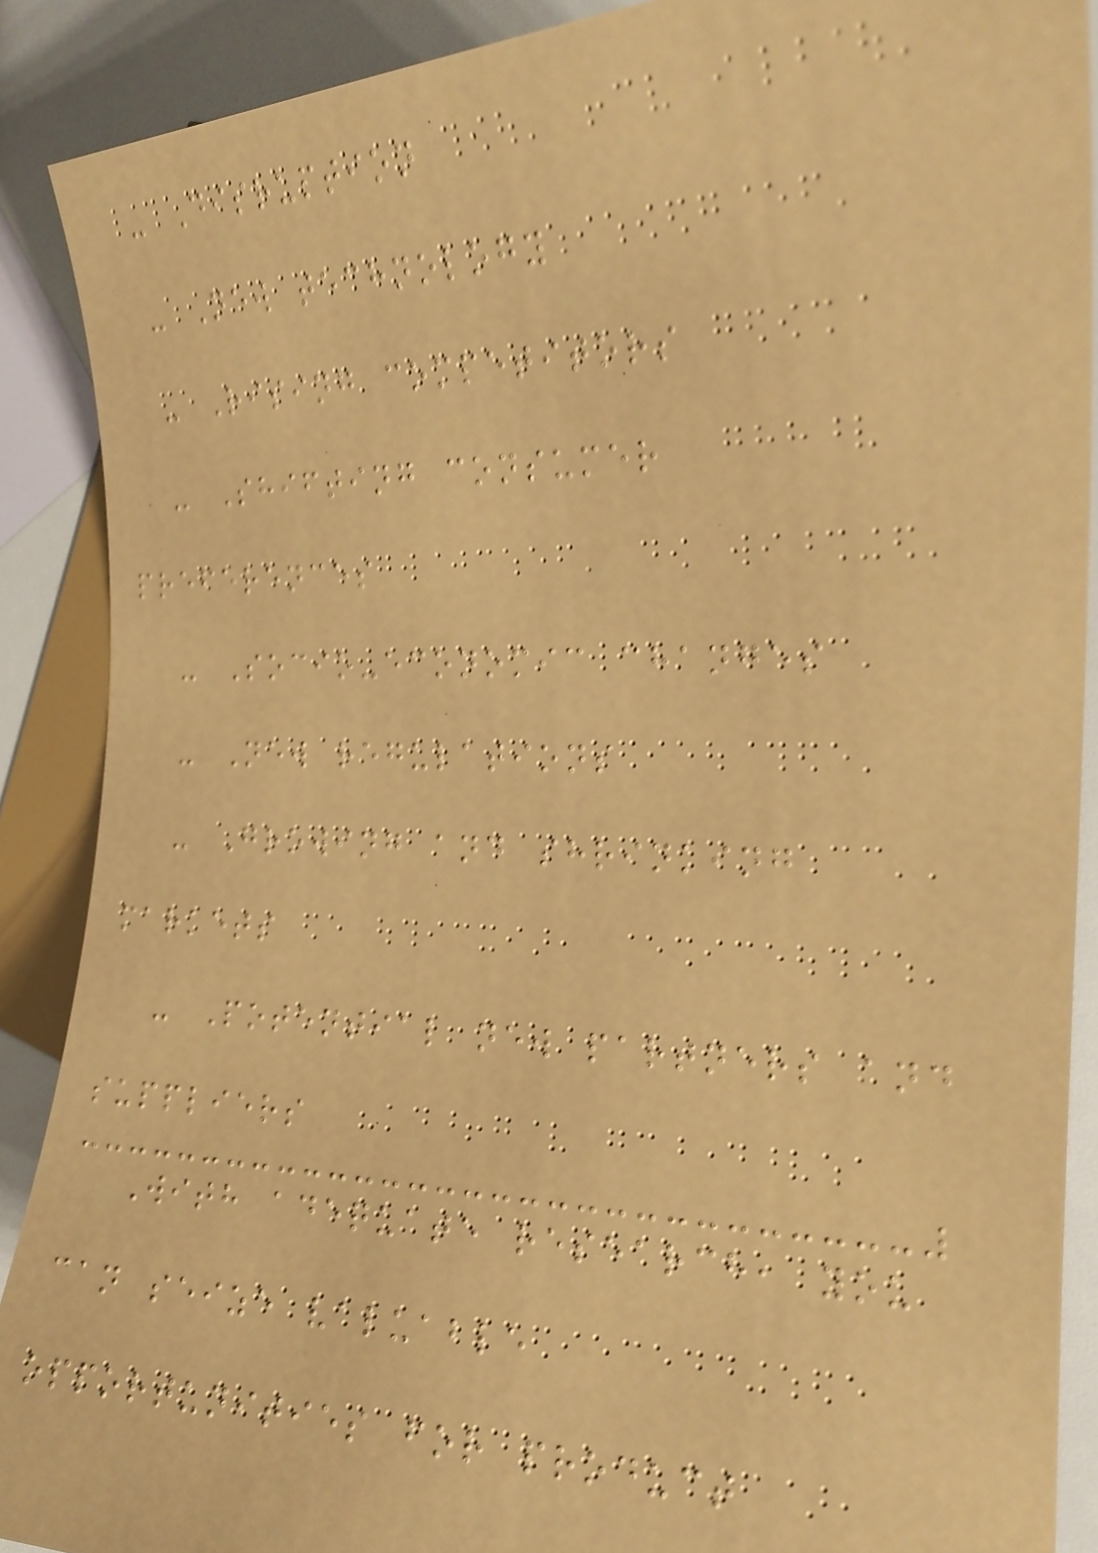- Disruption
- New technology
- Rising competitors
- Shifting consumer
preferences
- Socio-economic changes
- New regulations
- Growing and shrinking
markets
- Potential new partners and
suppliers
With adequate research, you
can seize valuable
opportunities for product
